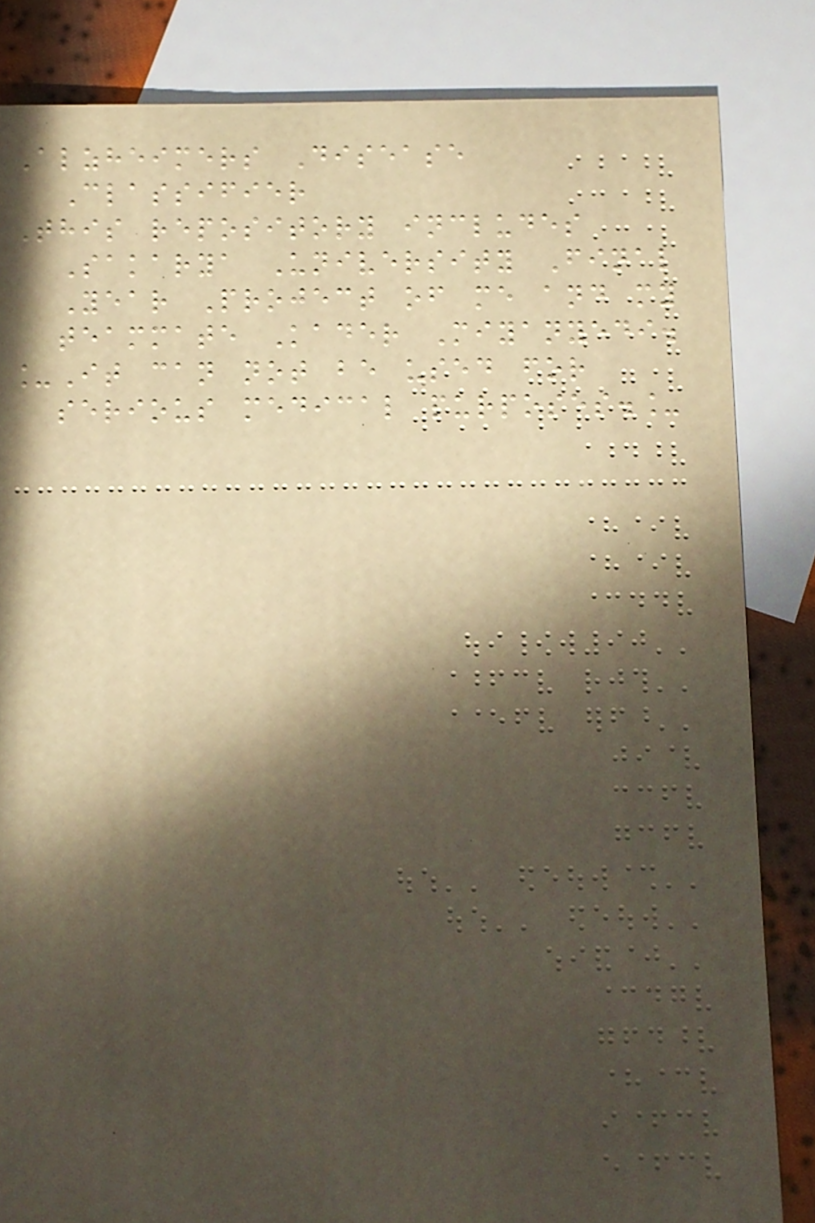Alzheimers Disease
Classifier
This repository includes
Sakarya University Final
Year Project of me and my
teammate Kader Miyanyedi.
_It can not be used for
serious medical purposes._
